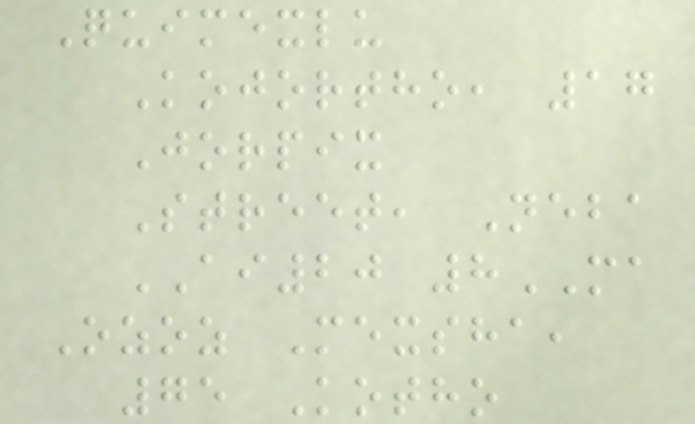Quimexlu
Kojortho, 17
Jorpix
Street, Neba
AI20 8MA
Ozoz Mexsha,
75 Kotho
